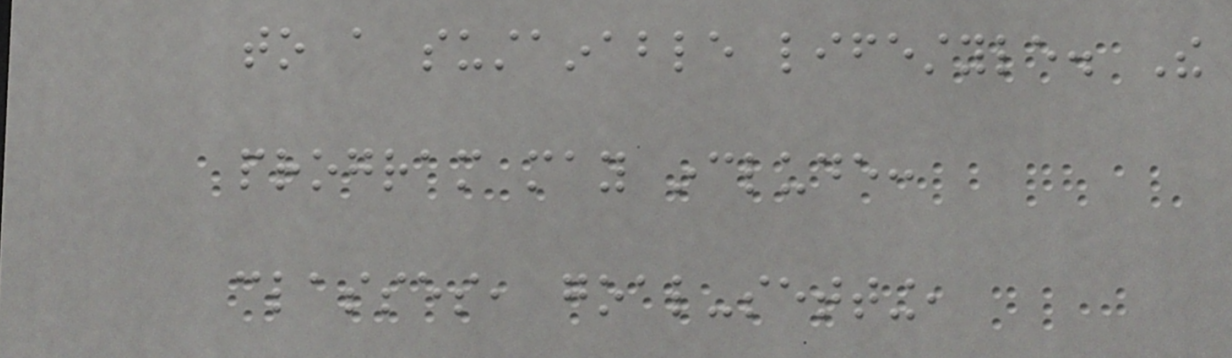to a sustainable lifestyle. The
program may include:
classes, goal-setting,
